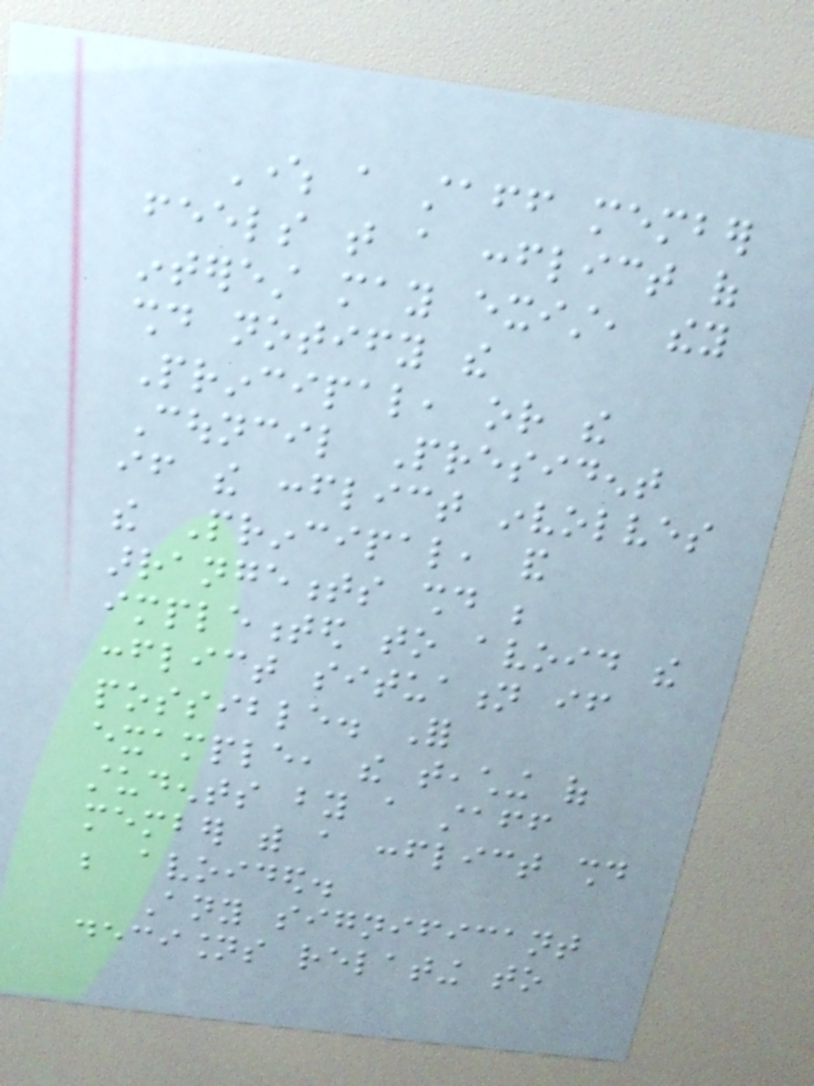Where a staff member
feels that a conflict of
interest may exist, they
should notify the
Principal, or the
Council President
if the conflict involves
the Principal, and
arrangements should be
implemented to avoid the
conflict situation if
possible. For
example, the teaching of
students by a staff
member with a conflict should
be avoided.
Any significant
decisions relating to
